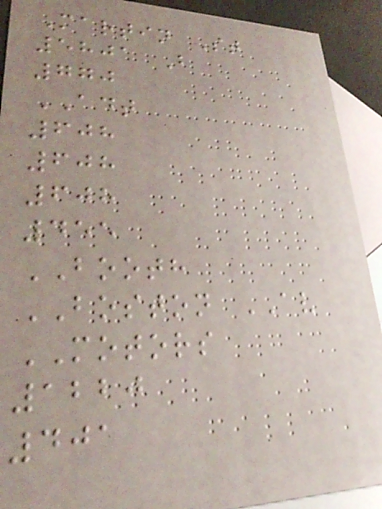Martin St
5801 B
770
ADT
608
608
608
455
BOOTH
BOSTON AV
MOTORS
1220
401
